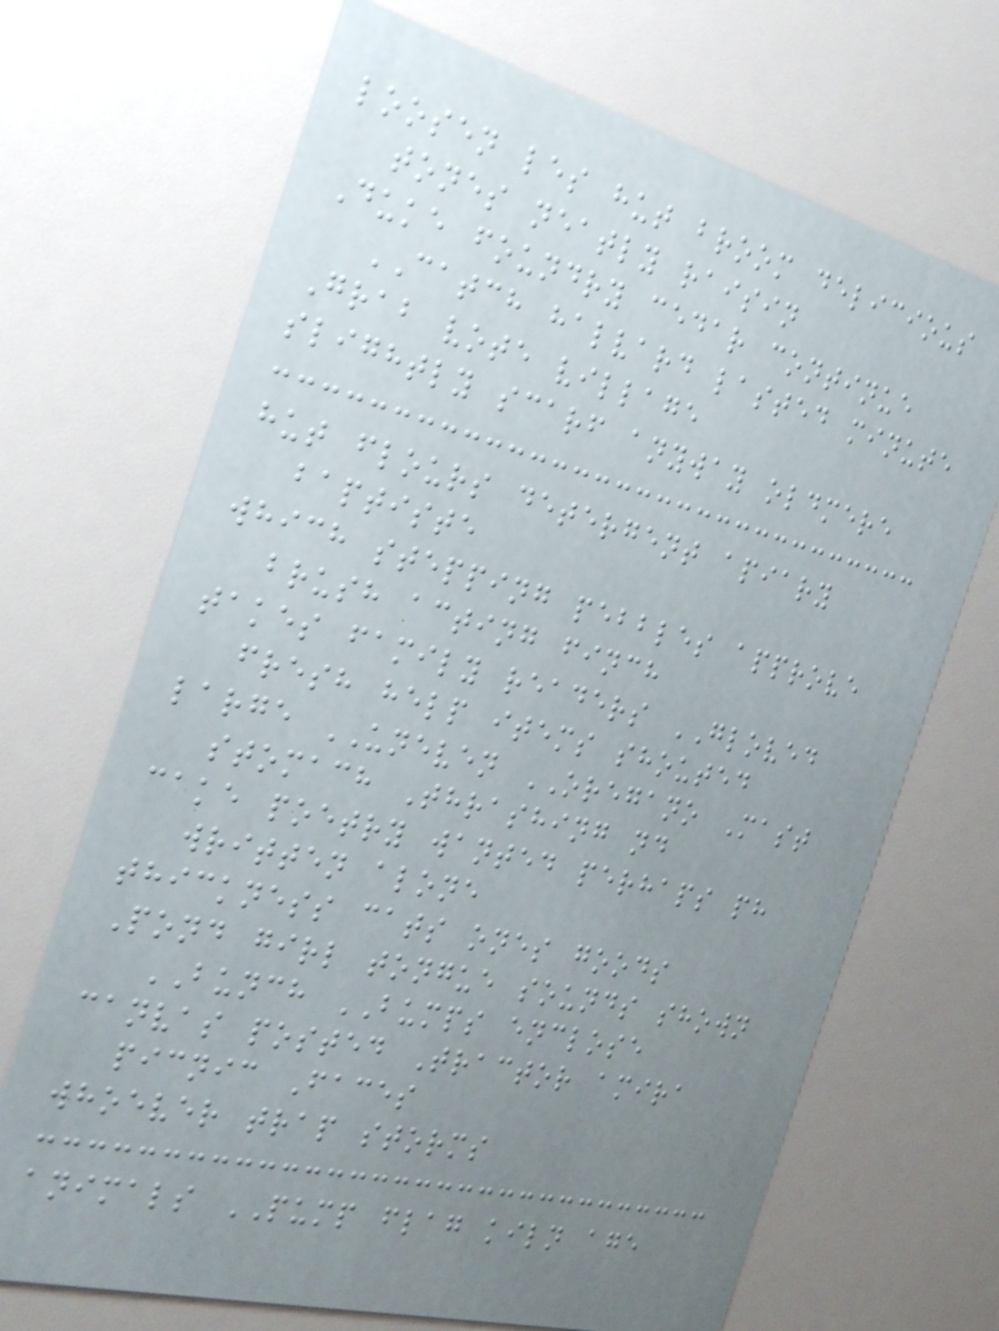loosen les hut broom delicious
tones neatly raisin
Duke foundry cedar continue
CATCH halvard lasted minute
Grab vote village
slightly scarf anyway oldmere
hut flours detergent apiary
baptiste
which stepping pebbles approve
brush acting finch
takes family readers GLOVED
fresh help items shouted
large UNEVEN OREGANO Mast
stomach Thrashing nd
cake poetry wanted perhaps ph
written alone
thickness cats ones goods
Pond girl tongue sounds shown
BUNCH BUMPS enclose
canvas posted Tractor amira
picnic Faces
whoever trap storms
animals PUMP flag kiln age
